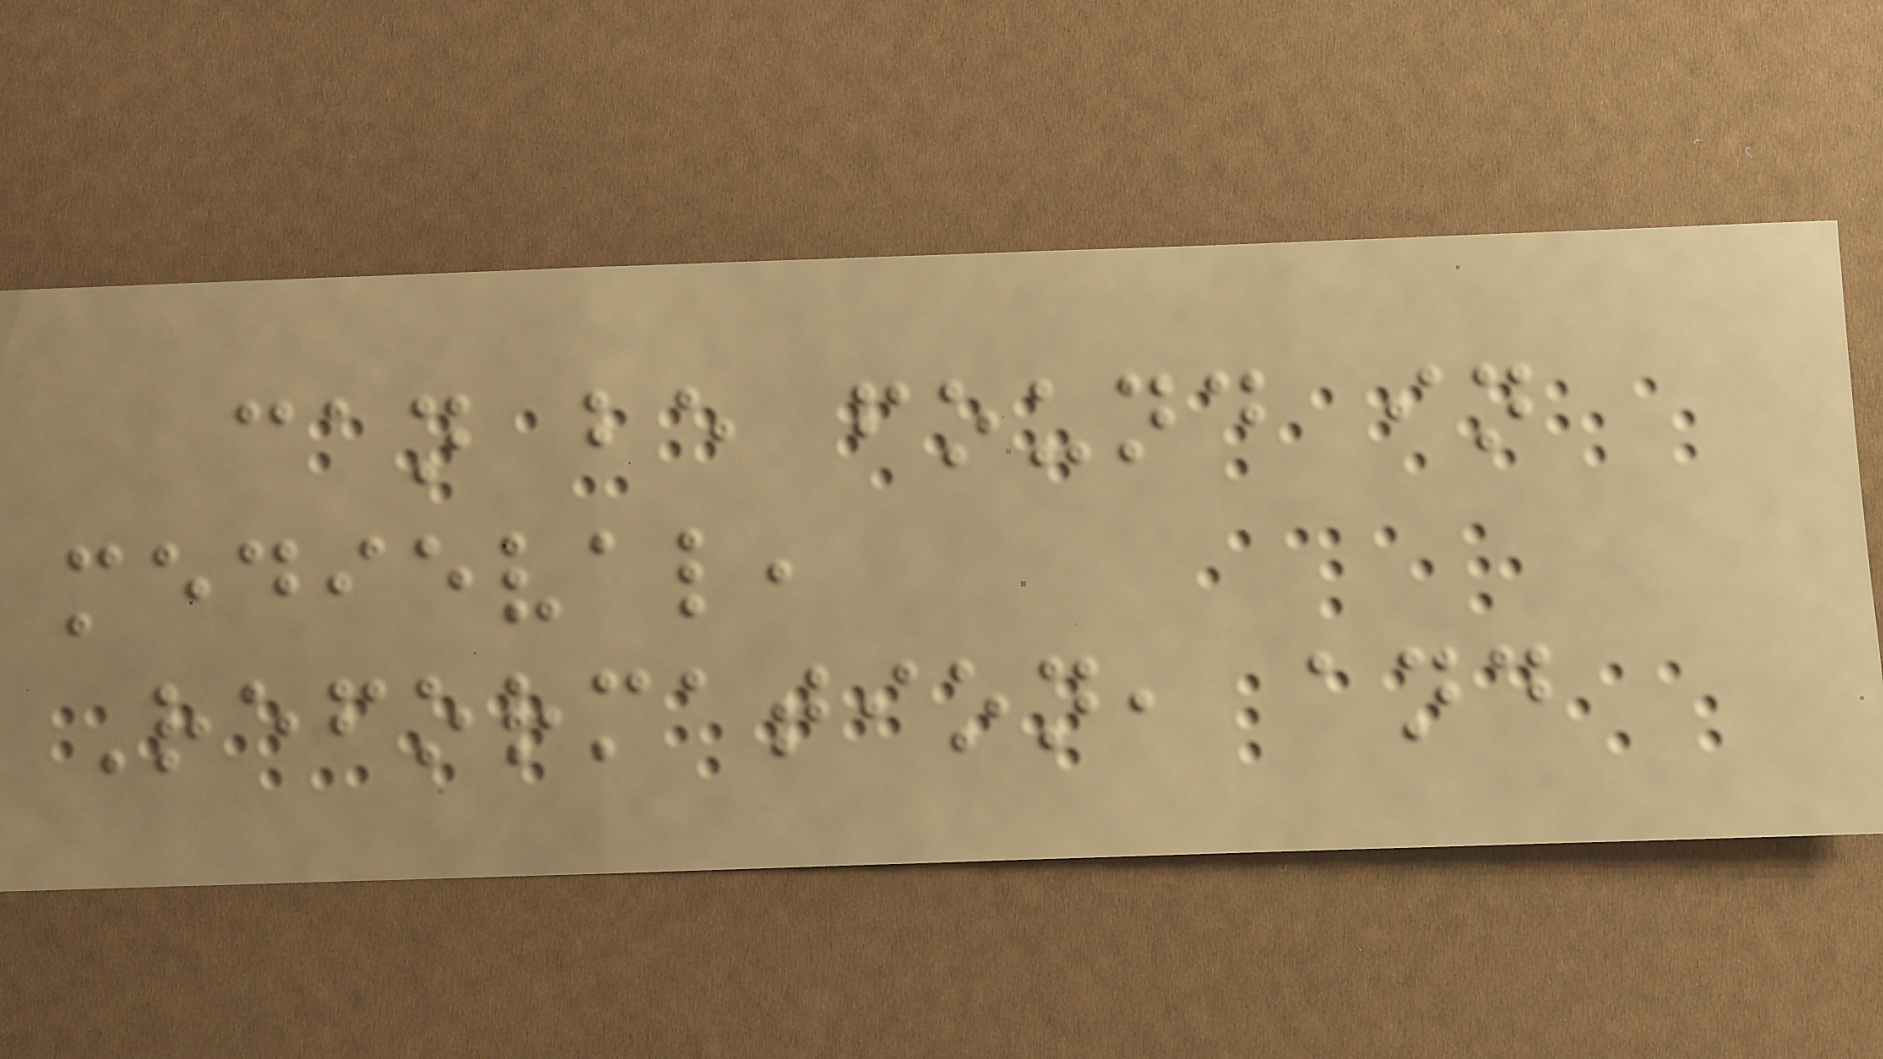can be found in
medieval,
Reformation, and
